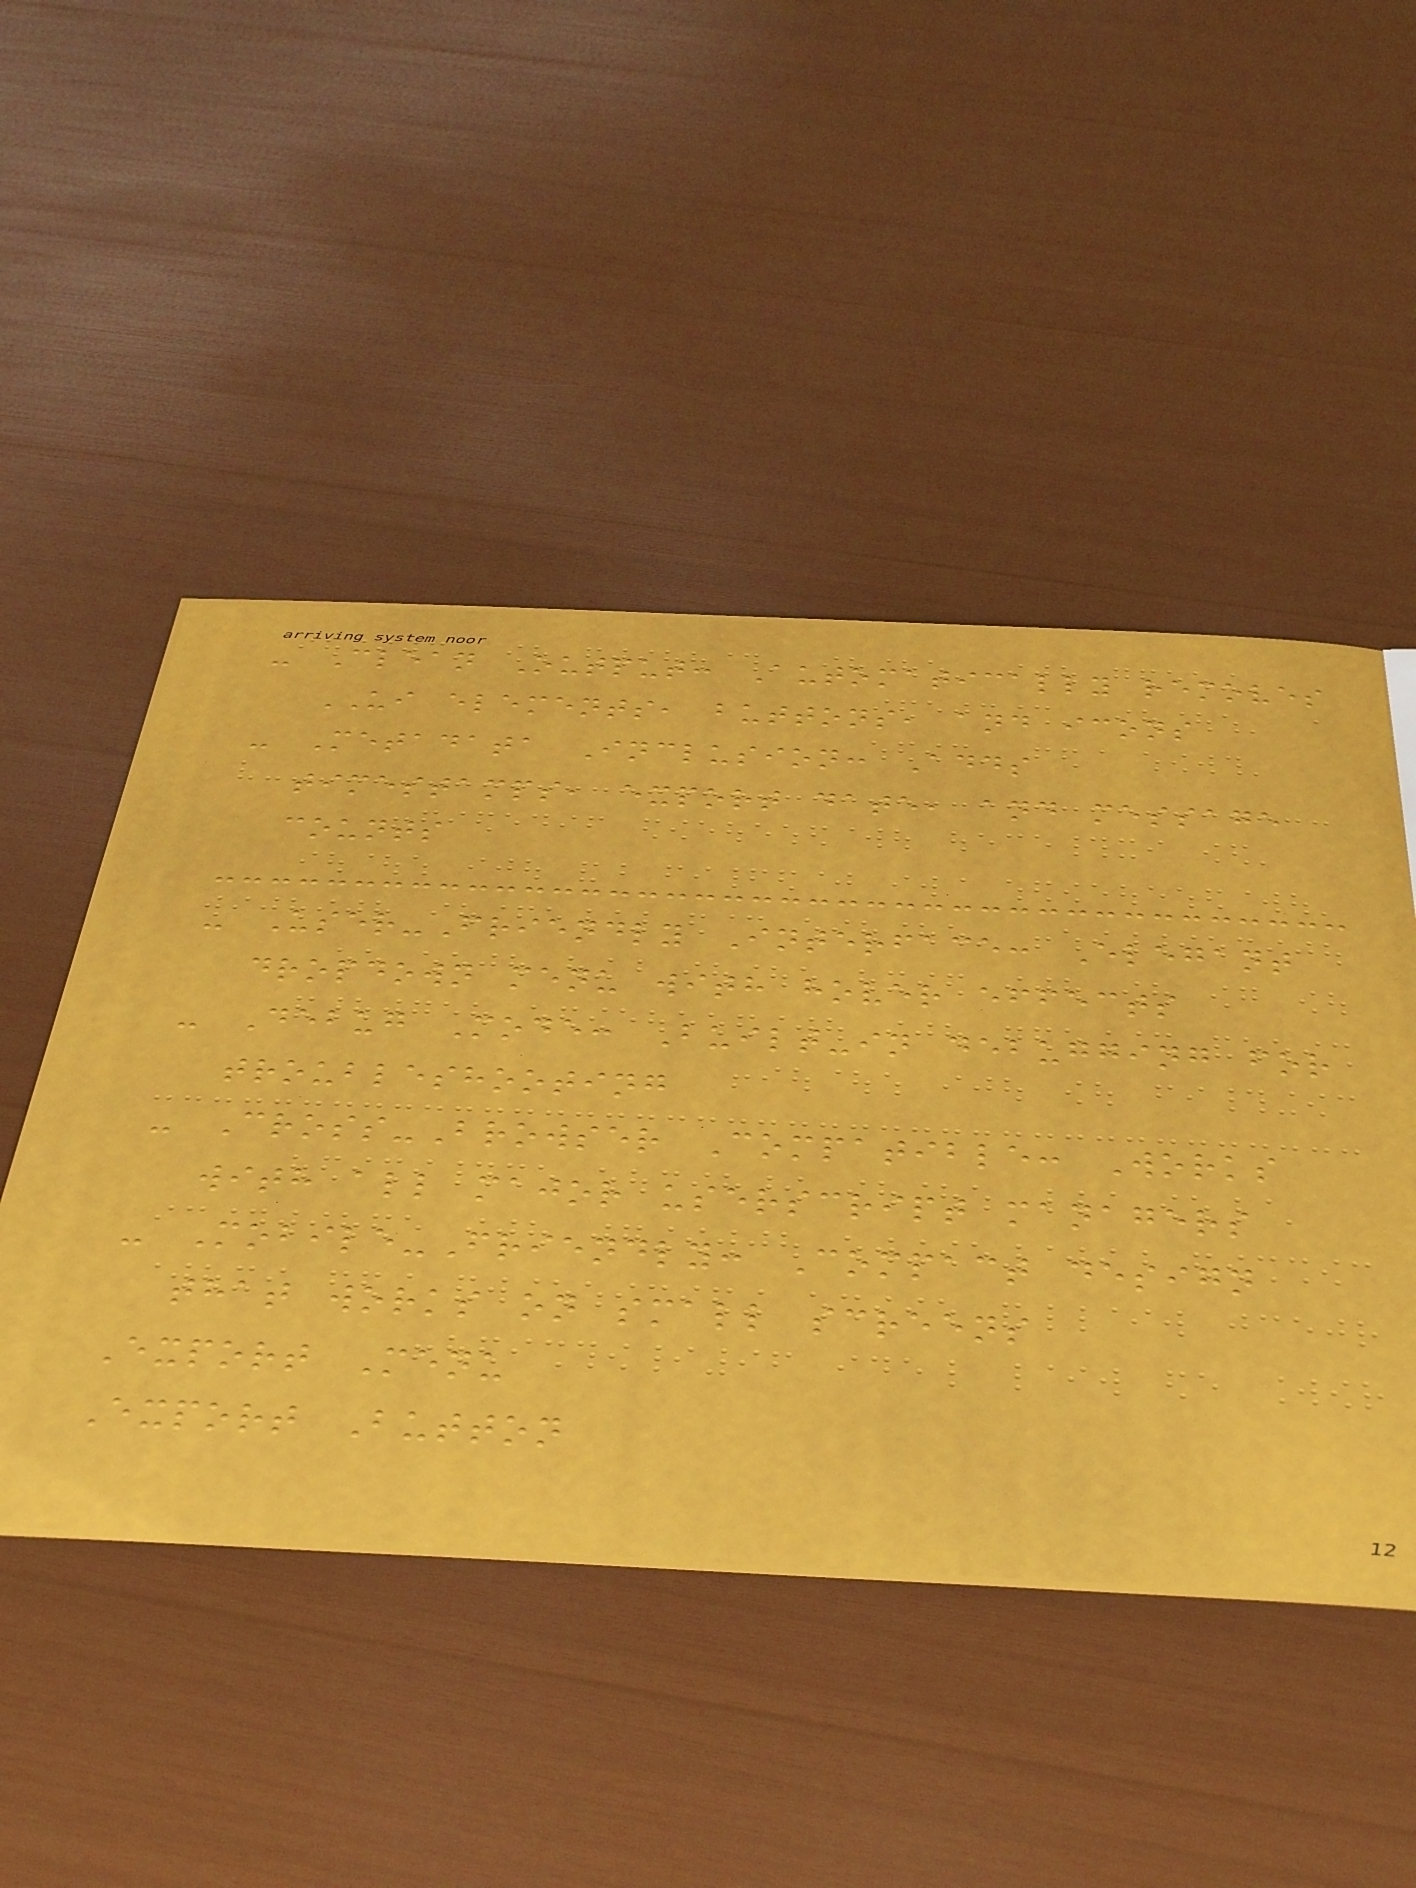- Clean Output: Automatically removes
UI elements, buttons, and icons
- Metadata Inclusion: Adds
timestamps, export date, and message
counts
- User-Friendly Interface: Elegant
dropdown menu with hover effects
- Debug Mode: Built-in debugging for
troubleshooting
- Cross-Browser Compatible: Works
with all major userscript managers
- Mobile-Friendly: Compact design
that works on small screens
Export Menu
Export Button
